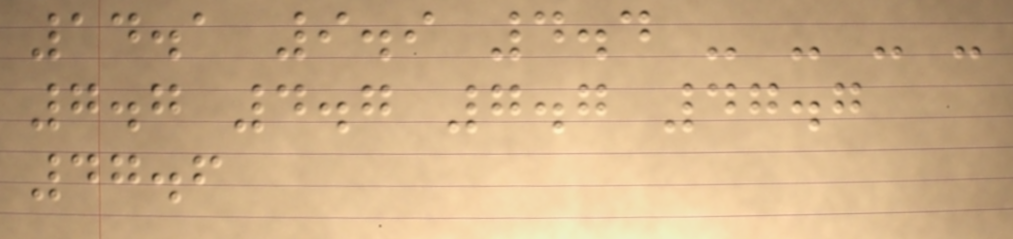14.1 9.9 4.4 - - - -
7.7 4.7 7.7 47.7
47.6
